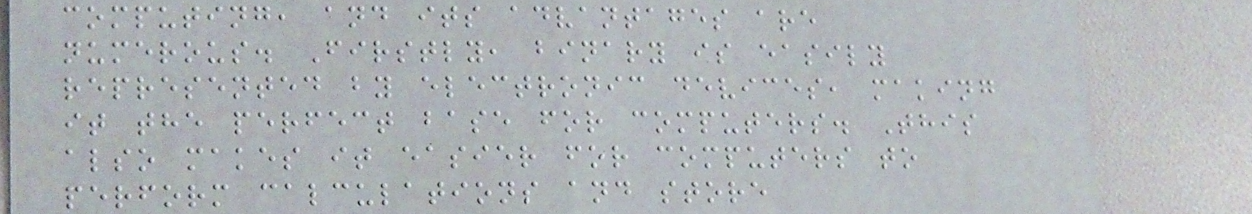computing, and its advantages are
numerous. Firstly, binary is easily
represented by electronic devices, making
it the perfect base for computers. This
also makes it easier for computers to
perform calculations and store
